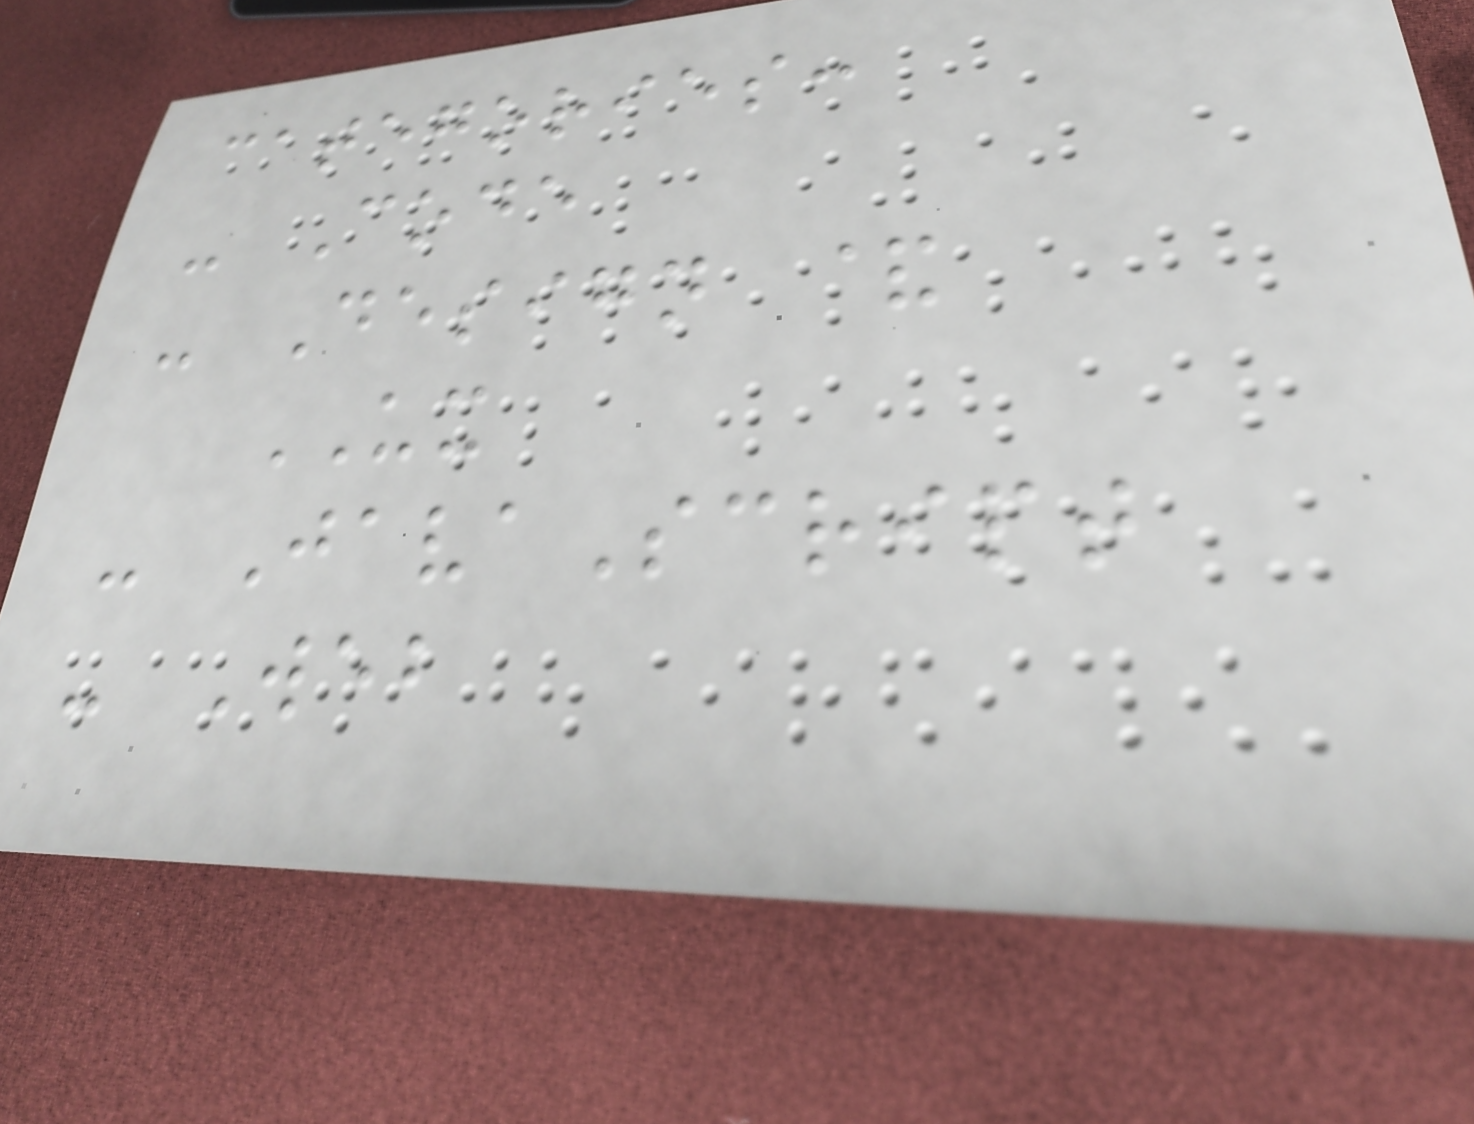categories:
- Code
- Design &
UX
- JavaScript
- Web
